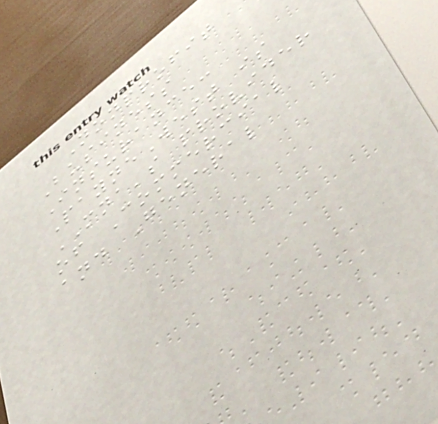Nonprofit
Business
Insurance:
PayneWest is
MNA's provider
of Commercial
and General
